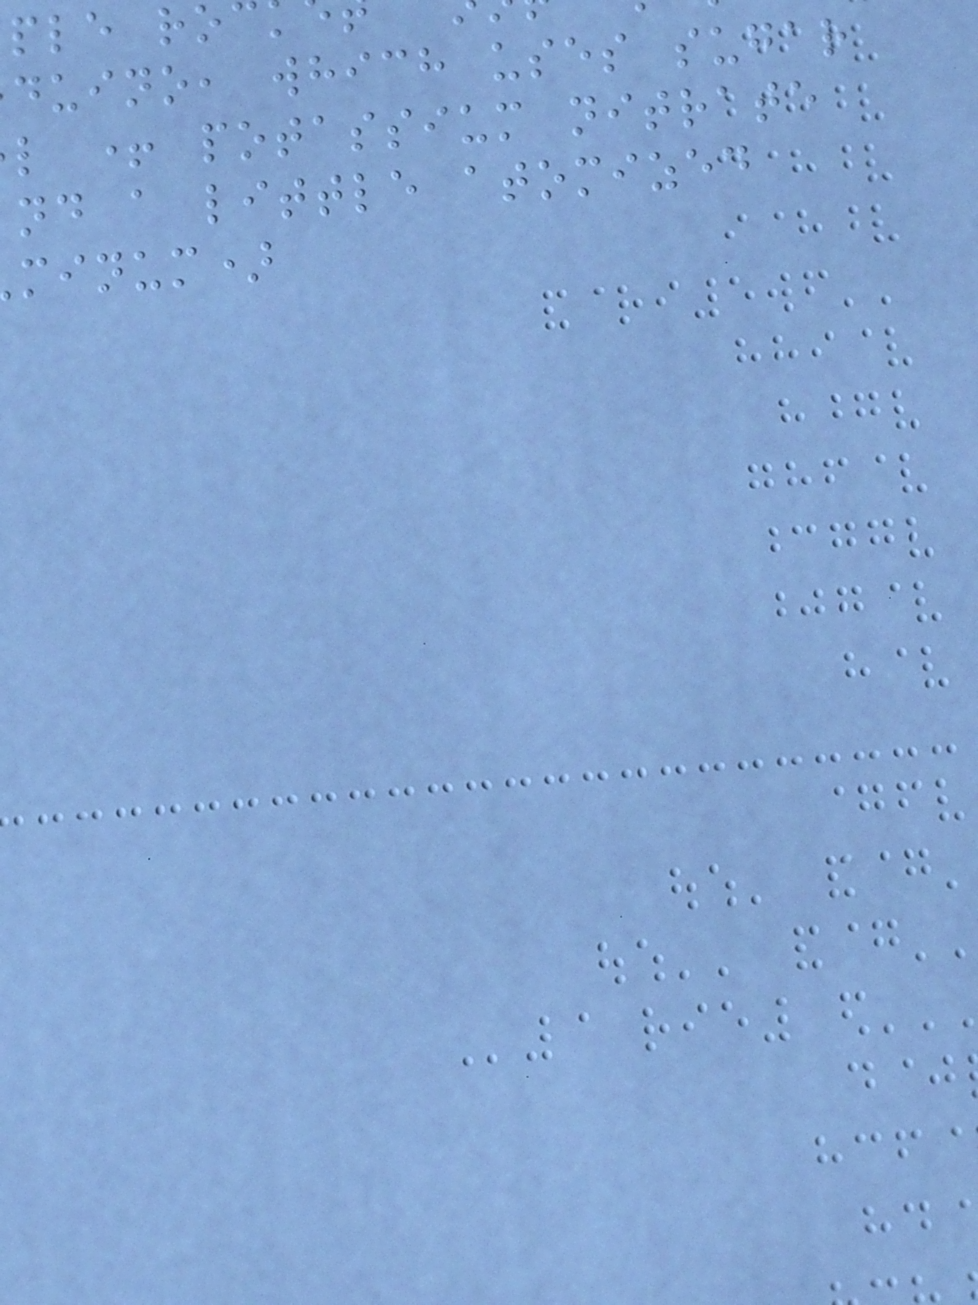duino, which uses sugar
l + potassium nitrate
nd a little atomized
minum)
